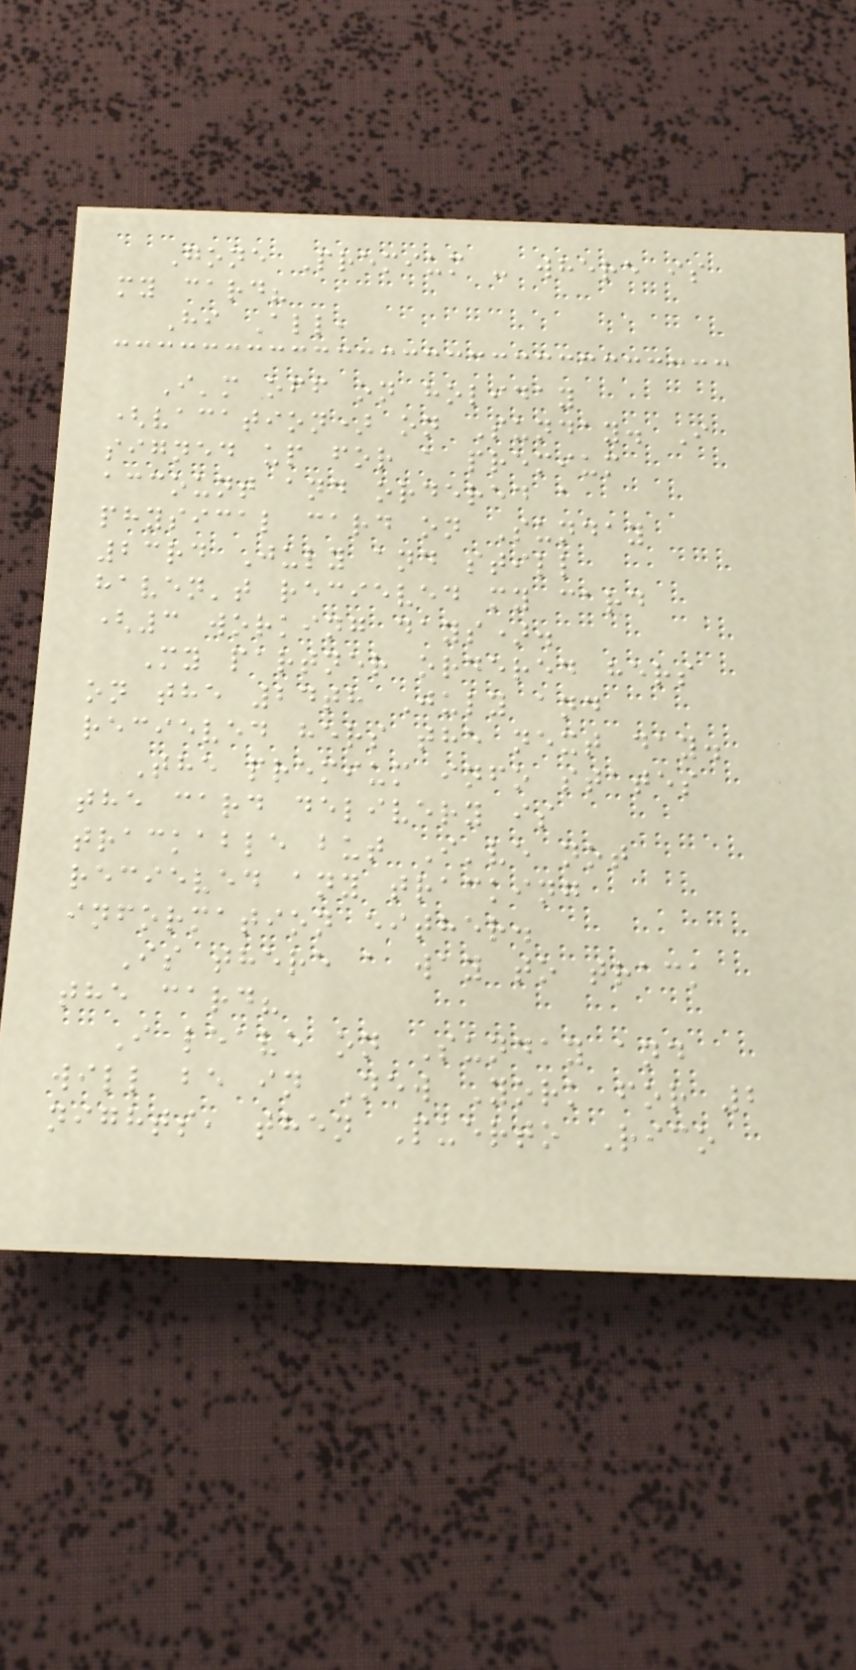Gone Premium - where is
my card?
Hi All,
I'm off on holiday
(vacation) on Sunday. I
signed up for a premium
account and ordered a
physical card on Sunday
23rd July and still
haven't recieved my card
(3 working days).
My partner ordered hers
on the 24th July and
recieved hers the next day.
The premium info states
the card delivery is
trackable but I've not
recieved any tracking
information either.
Is there a way to track
the card?
I leave on Sunday and
will be in New York for 2
nights, then Puerto Rico
